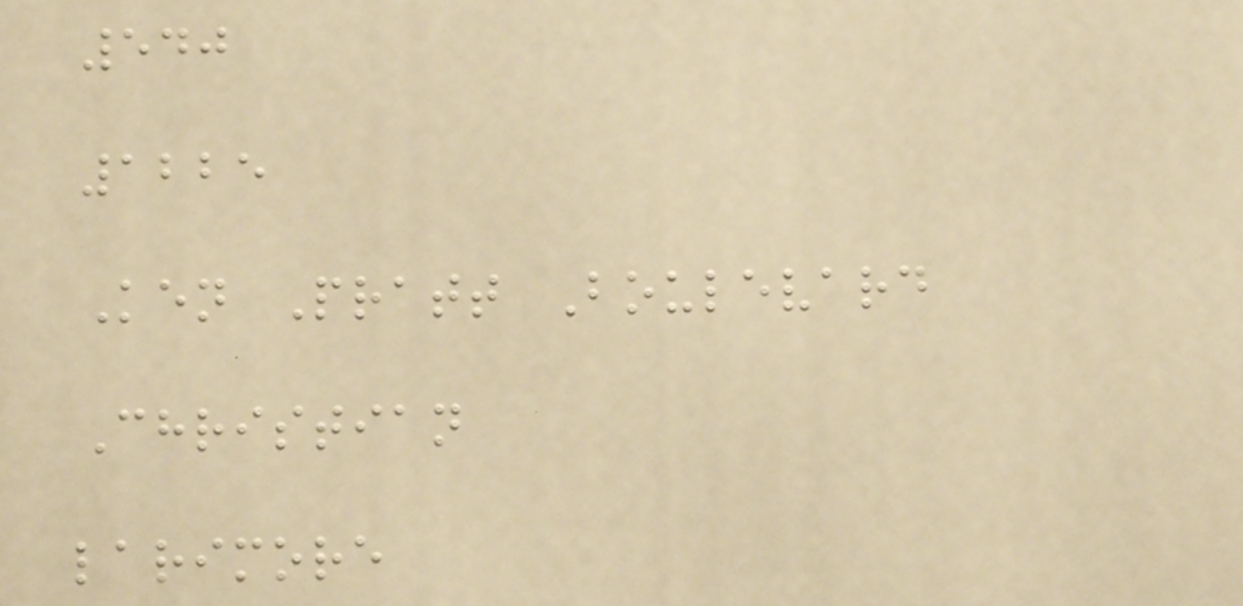540
1225
Ken Pratt Boulevard
Christian
larimore
